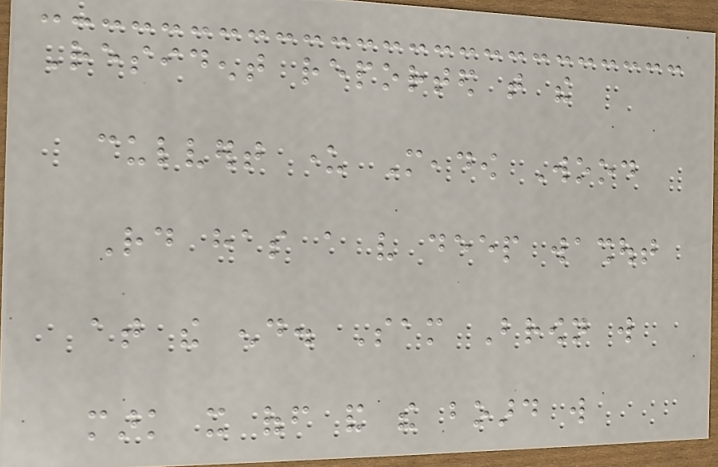Resident reported that the
culvert under Meadow Wood
Rd has a very deep washout
at the end. Sam Brown will
mark it off and the board will
